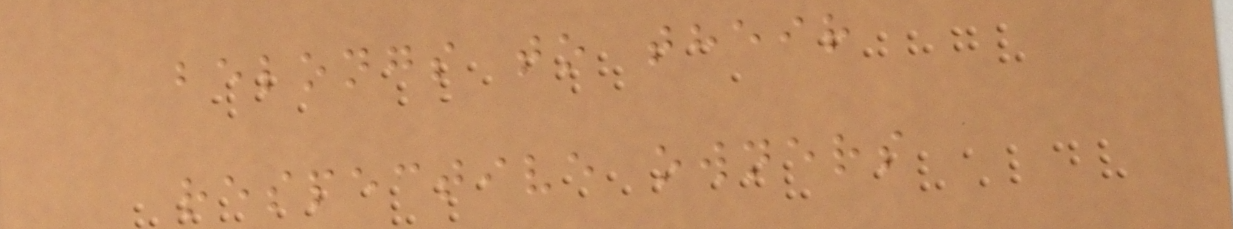belongs to their
respective owners
